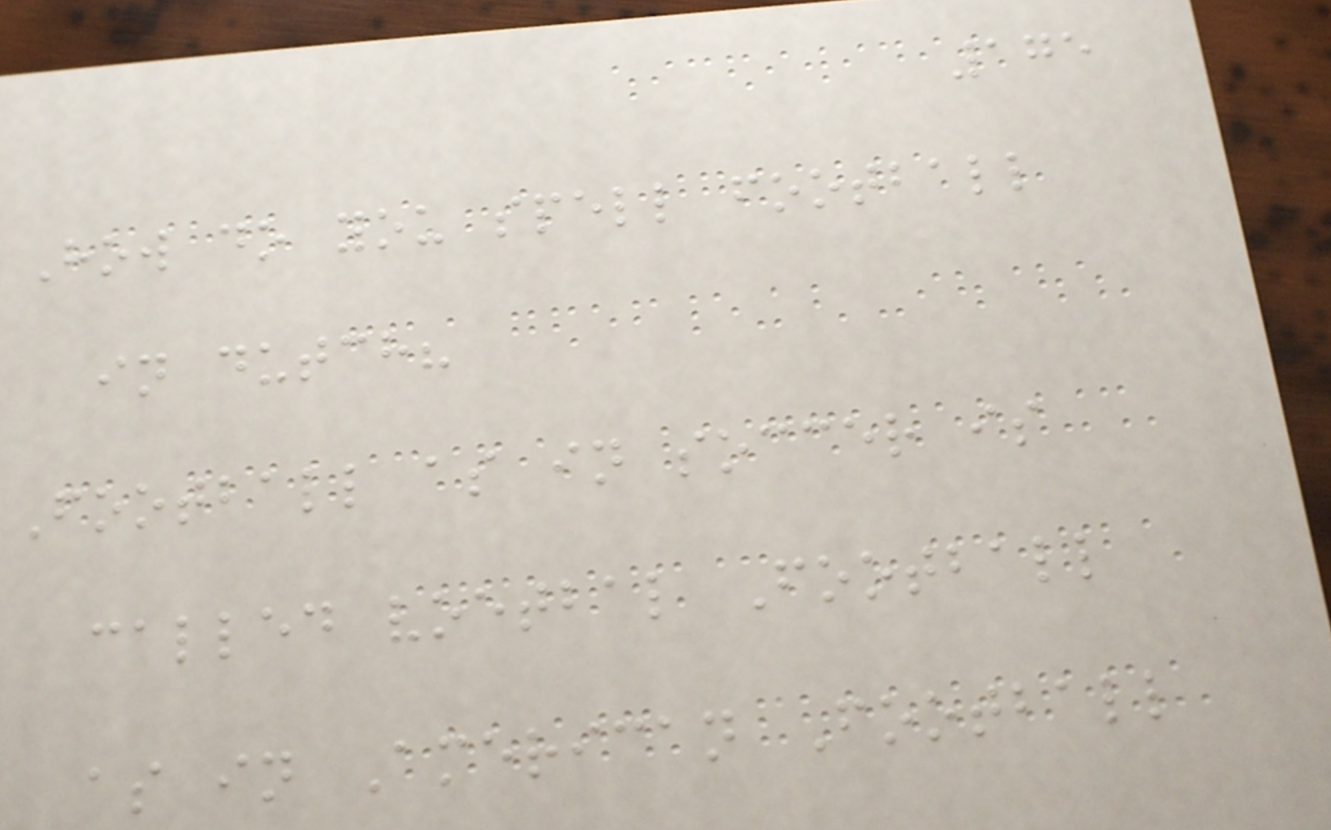175
How do you spell football
in dutch?
Football as in soccer is
called voetbal Football
as in American Football
